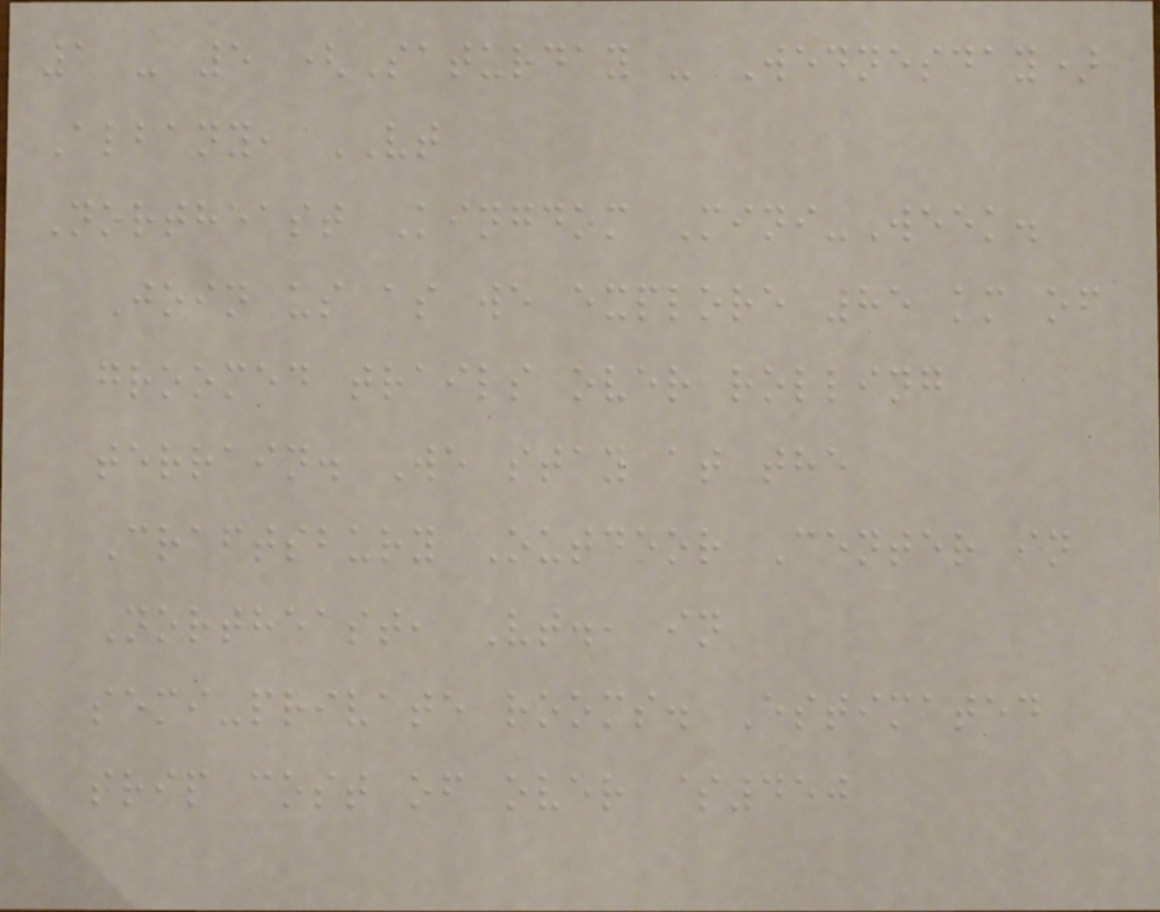1 - 5 (Saturday - Wednesday)
Albany, VT
Northeast Kingdom Mini-Week.
Join us as we explore 85 km of
groomed trails over rolling
terrain. We stay at the
Craftsbury Outdoor Center in
Northeast, Vt., in
semi-private rooms. Estimated
trip cost of over $450
